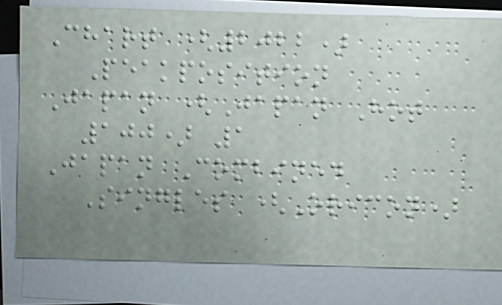Chart (2022)
Peakposition
Japan (Japan Hot
100) 1
Japan Combined
Singles (Oricon)
